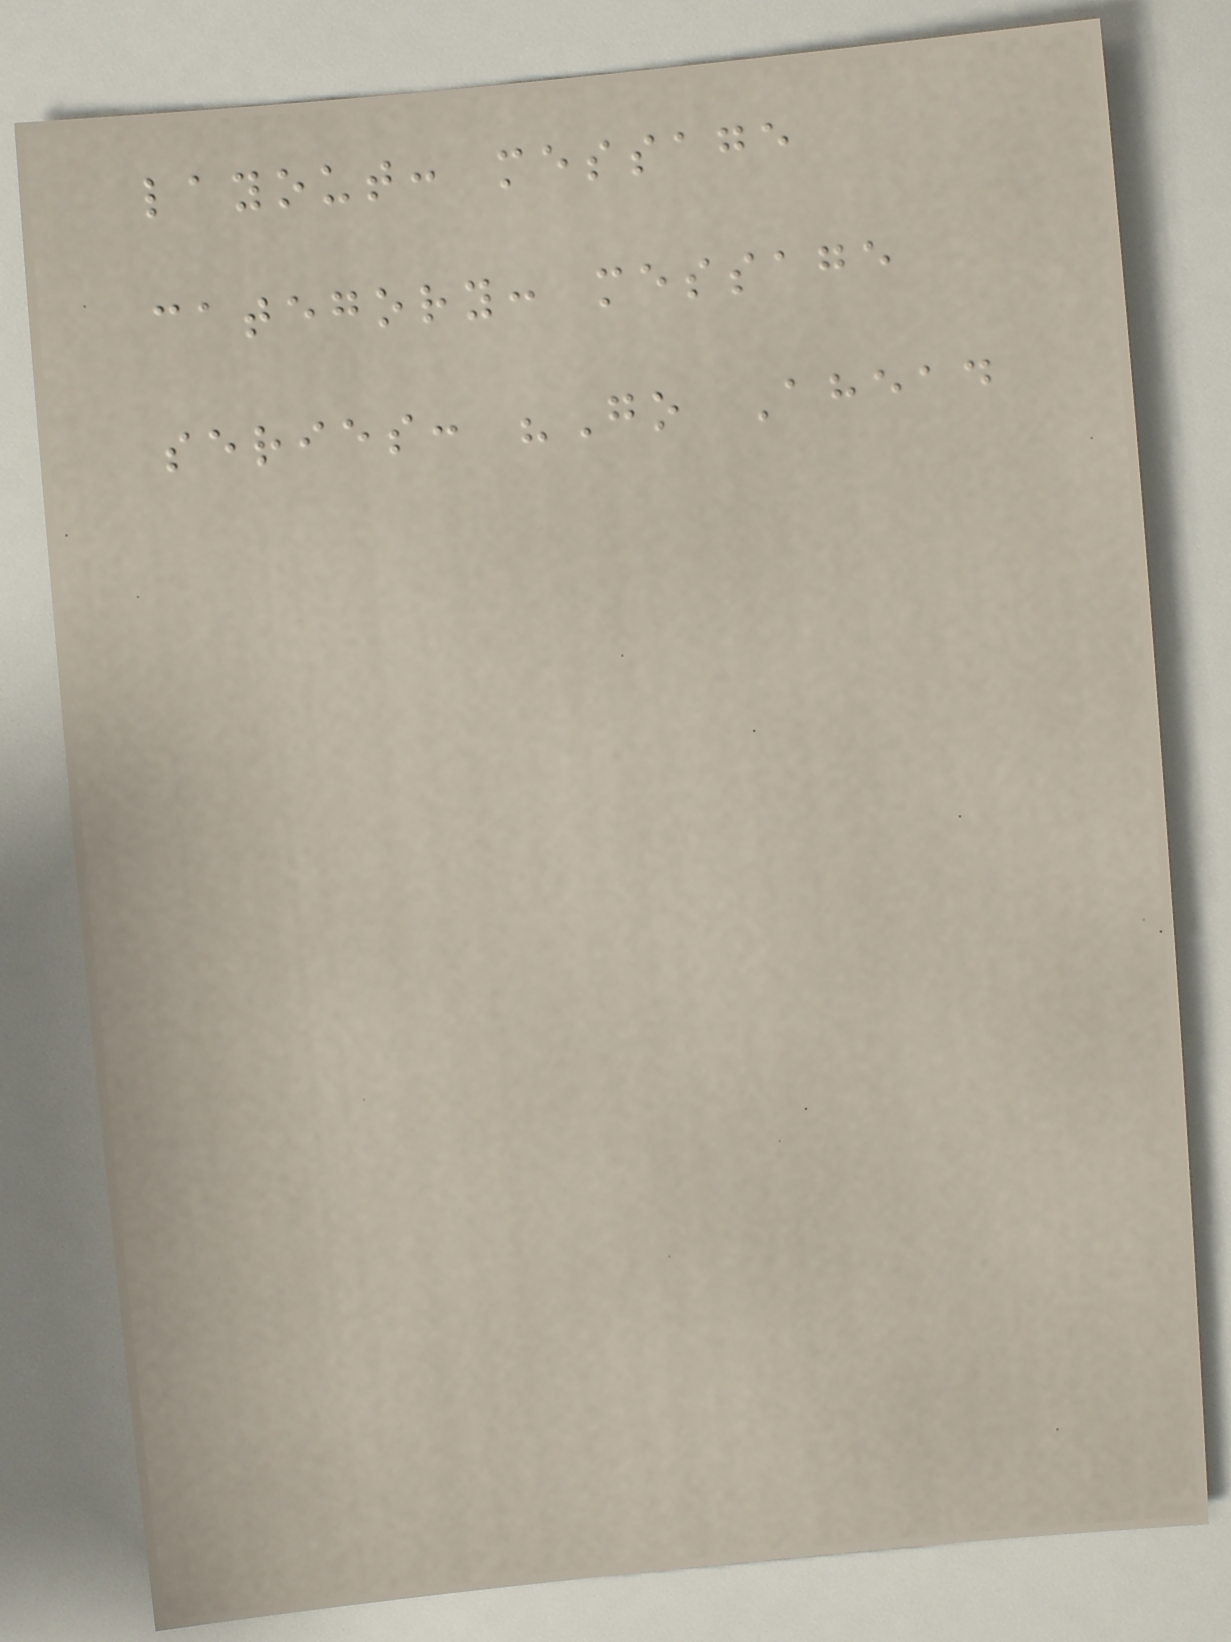layout: message
category: message
series: "Go Ahead
